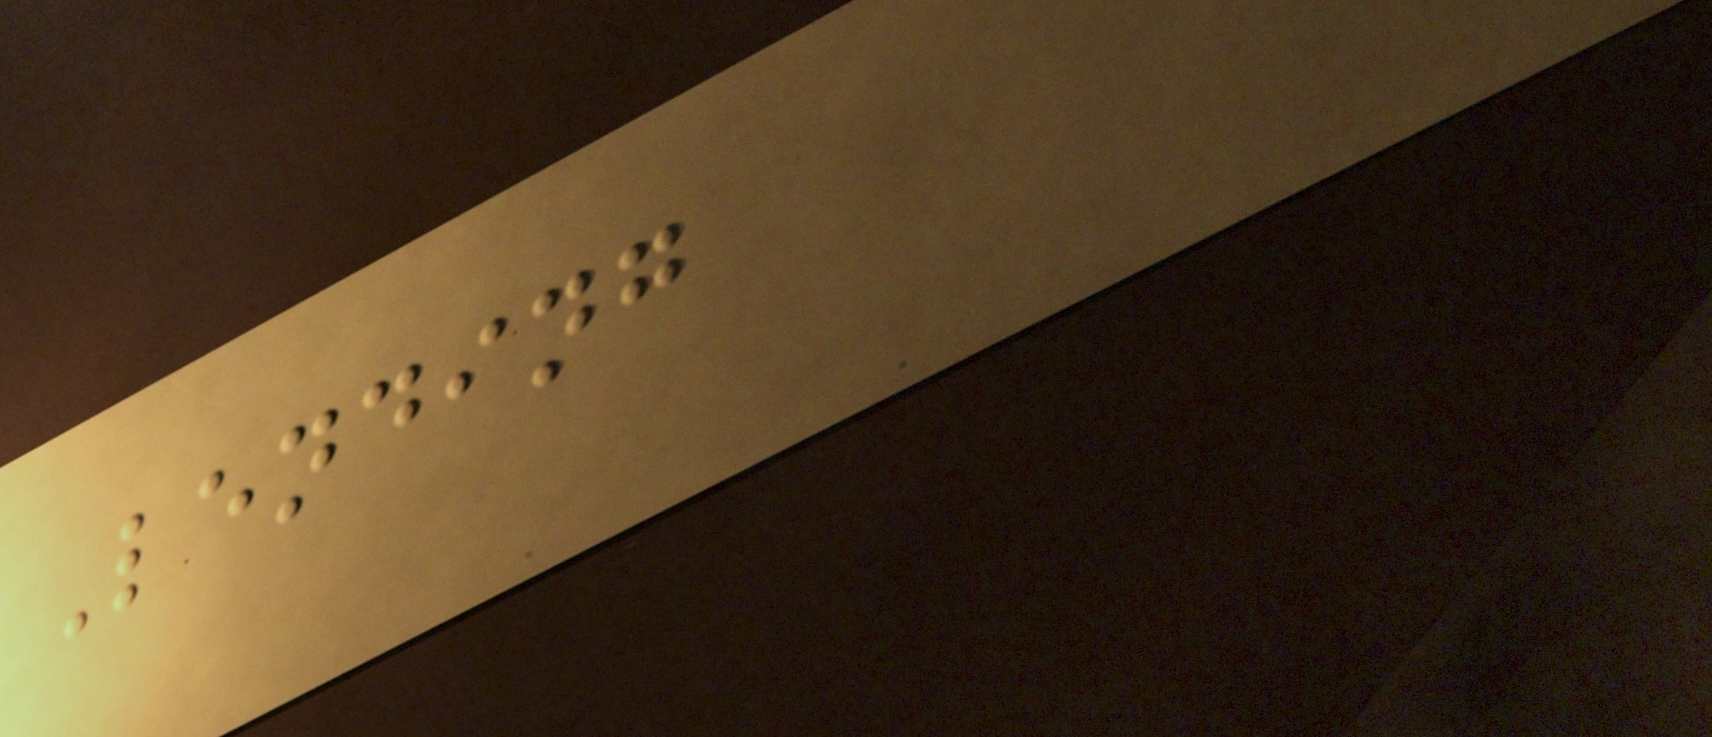Lending
